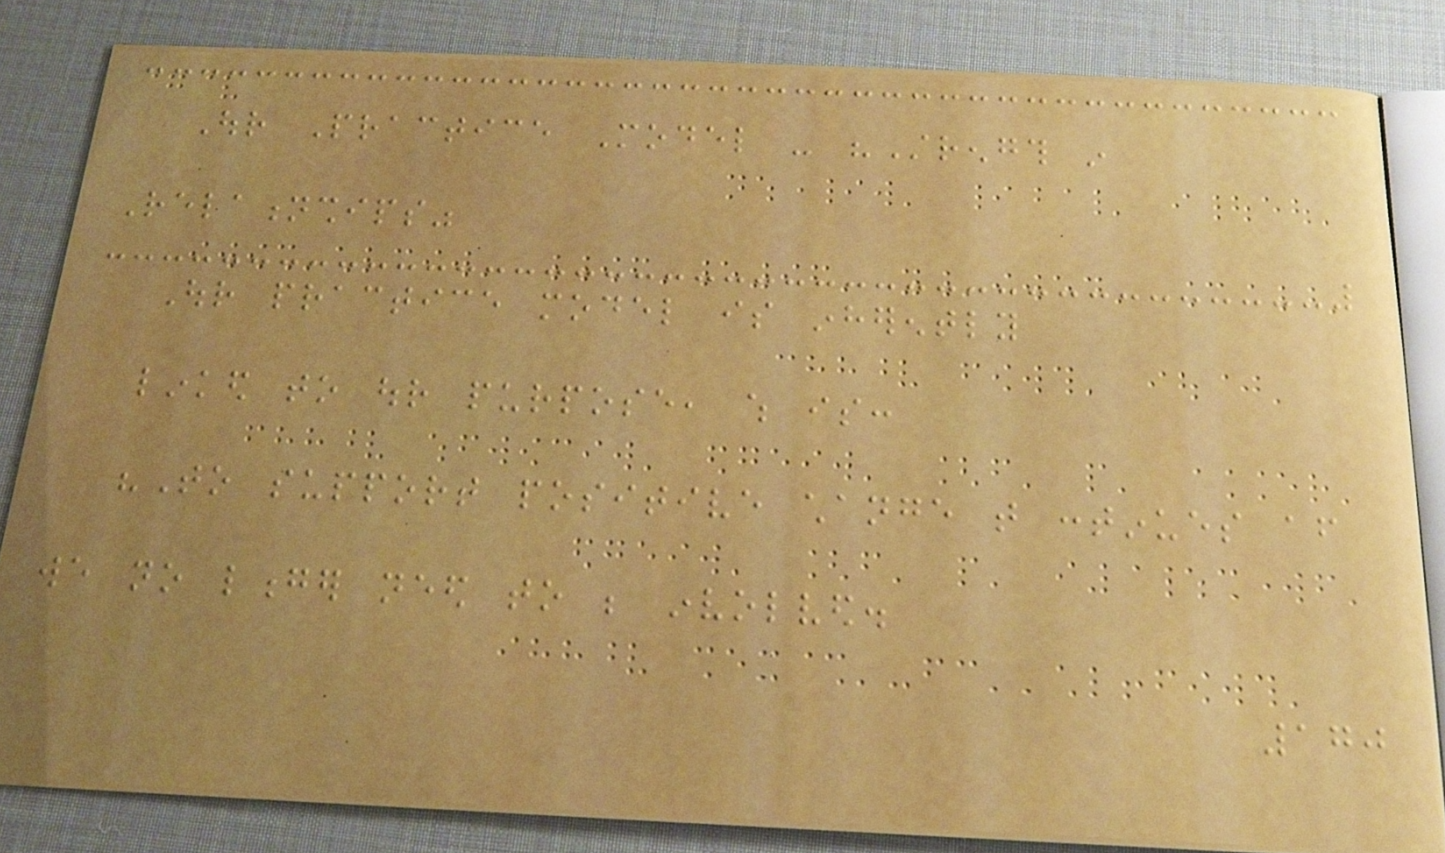Our Practice Model - "Strength in
Relationships"
Our practice model is inherently
linked to our purpose, which is:
"To support positive change that continues after
we no longer need to be involved.
170
